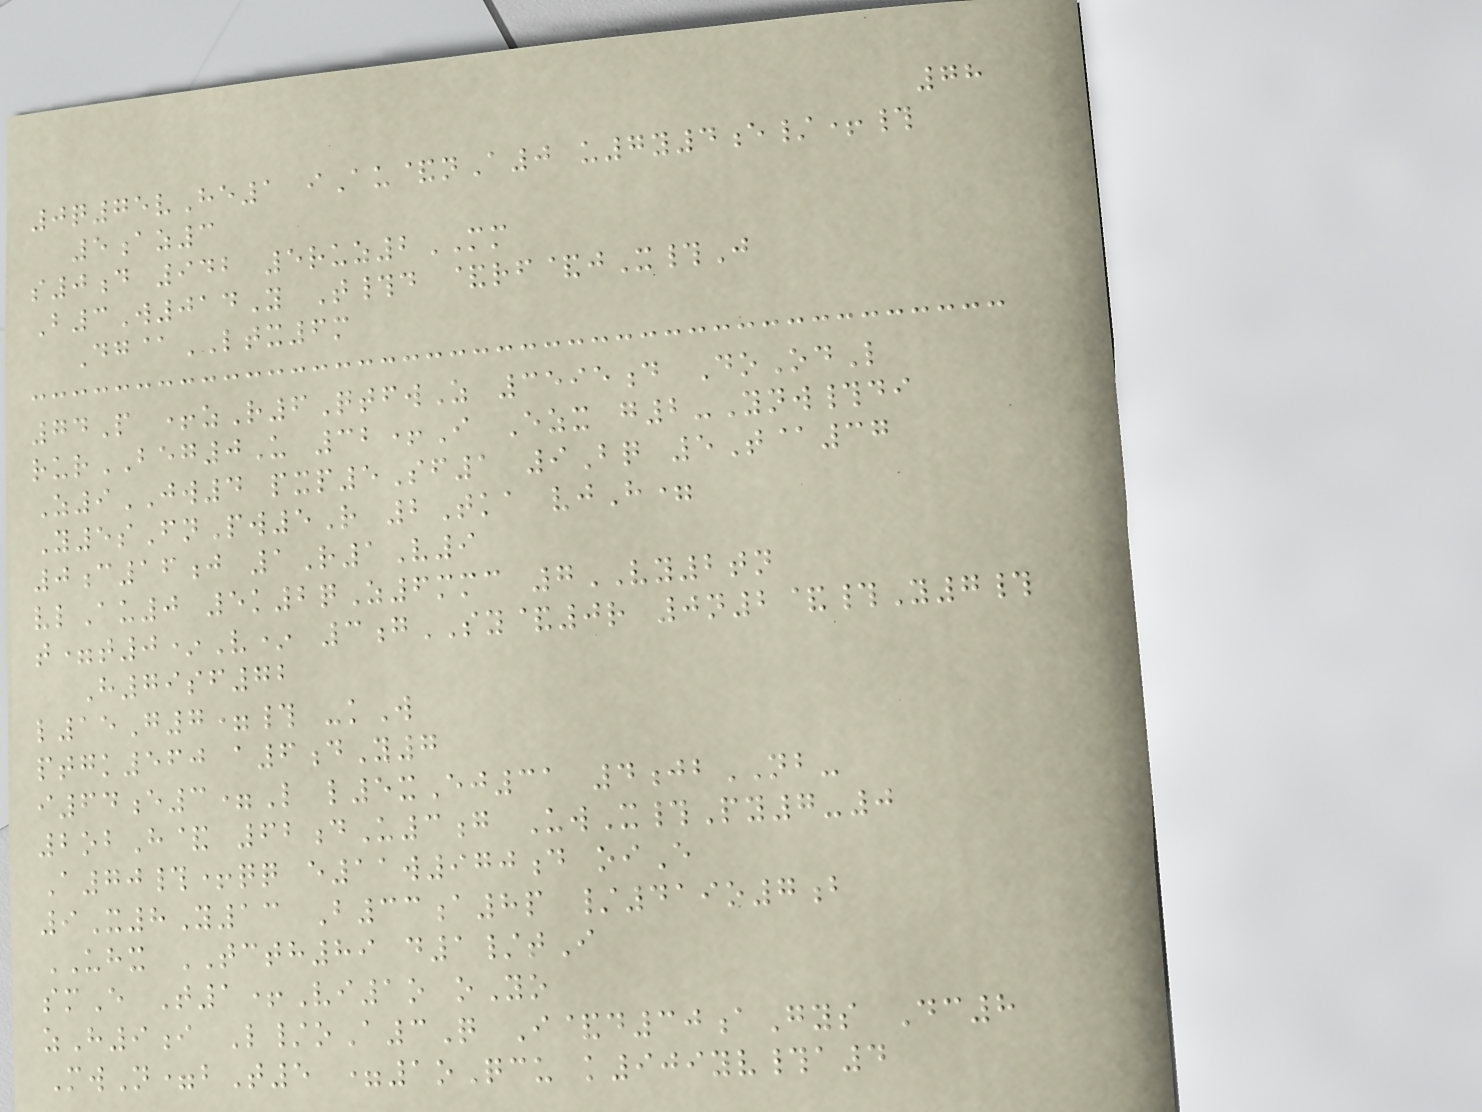78
0q75vHe1 iAu&nA0 u7y4e/+#
5az3
s0d 942 5ruz2MM
B3W014Y T#d &rf&jX#J
Dg@LTX6m
74P +zR6QtfwZ 3595d DoOdL
rurBEG0U 32+I Ezx g2-Ynw#di
Z9JW4 pxp5Sf1 9Bq 5T@37
Y5sFnPw5R 2Tka vjH=
0c16j 1R1V9
vlAu0 5k2qZ6mmc 7VY2tn
t=t0*V* 3gSY&0r 0n2&#Y7#
H79sf72
l15G7=# -kW
ptgk560 a6dY7
i64e3=L l5xEj31 4jbNB-
2obH& 62dU3g UwX#Py7-0
A70#+qq e11w970d oiE
9X8Y13 B33a8p /419o7b
UHX TCTH89 d1/tI
smE T1+Vi1o oYo
zH9i L/oA3Q I&d30aGys Dc8
MwN=bT5 =1oQcu k909yv#a4
